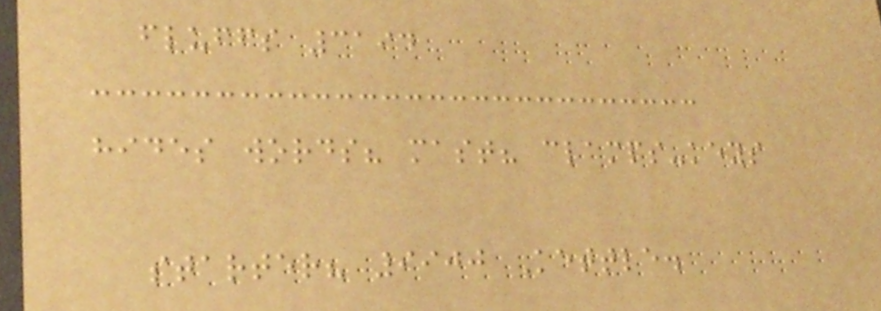fluffs 3194
hides words? mast? clamps-keys
starter? 9900 Kettle.
